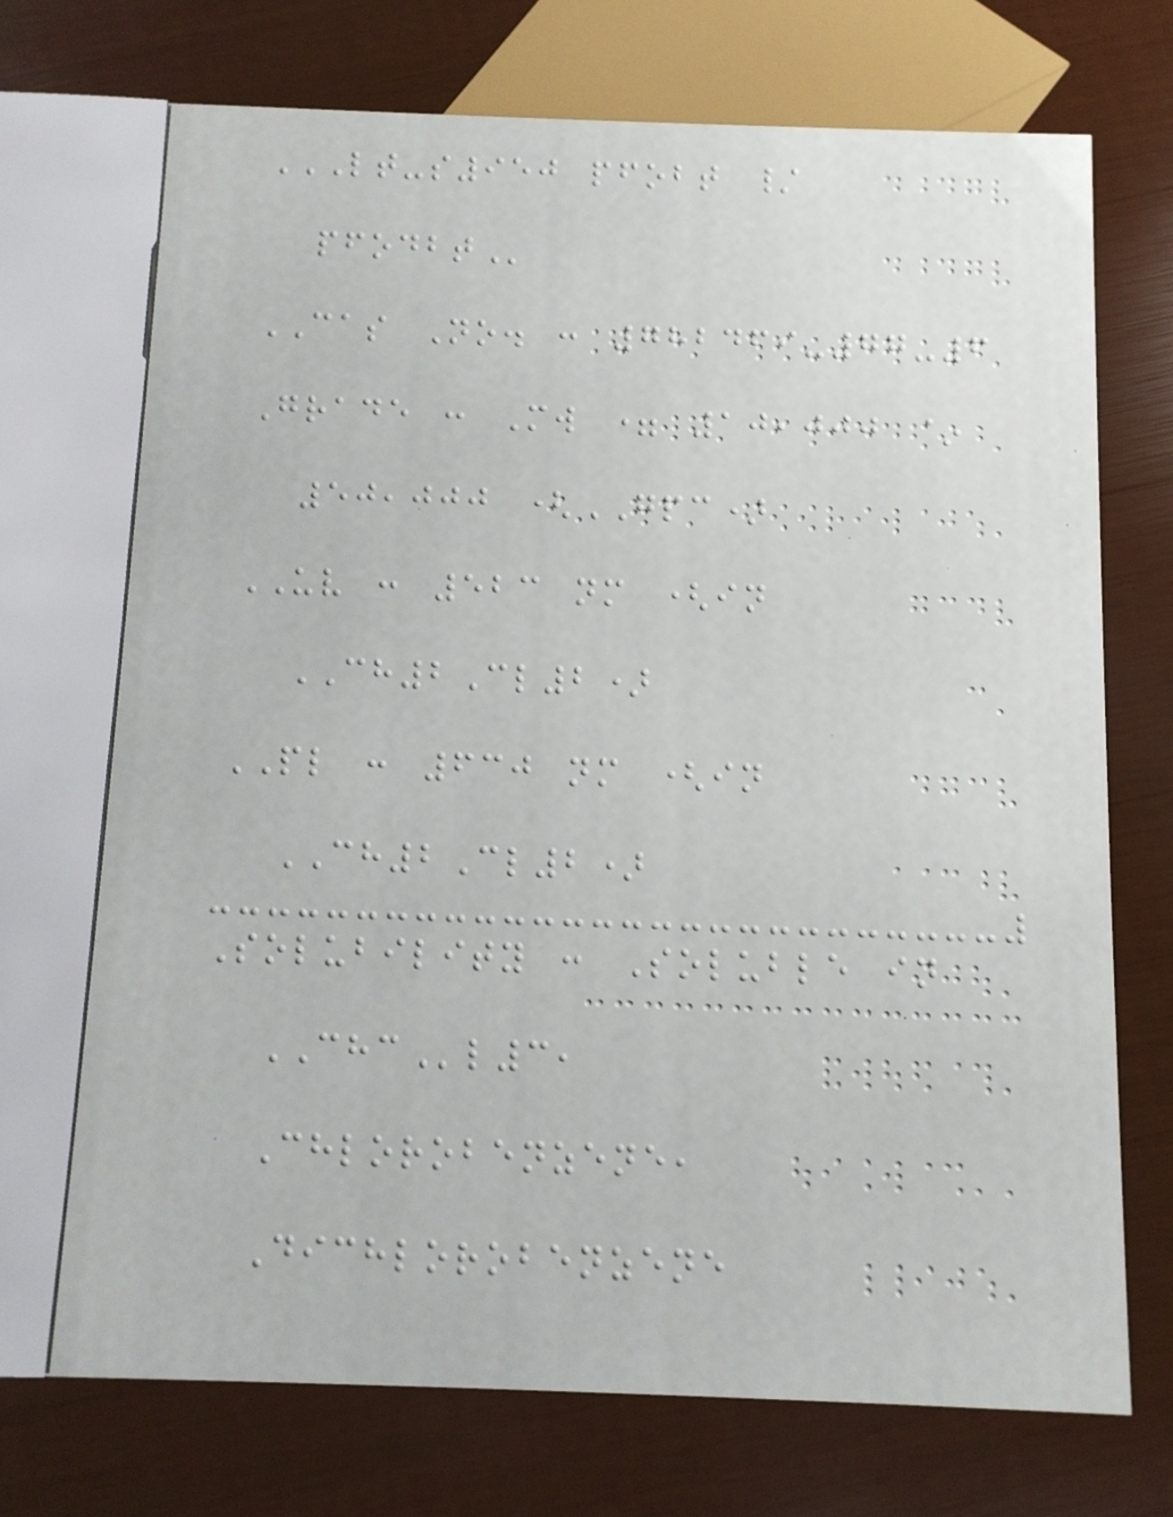LT-S950 PFOBT /
PFODBT
CAS No. : 782469-77-6
Grade : Mw = 10,000 ~
50,000 (GPC)
UV : 523 nm (in
CH2Cl2)
PL : 630 nm (in
CH2Cl2)
Solubility : Soluble in
CHCl3,
Chlorobenzene,
Dichlorobenzene
